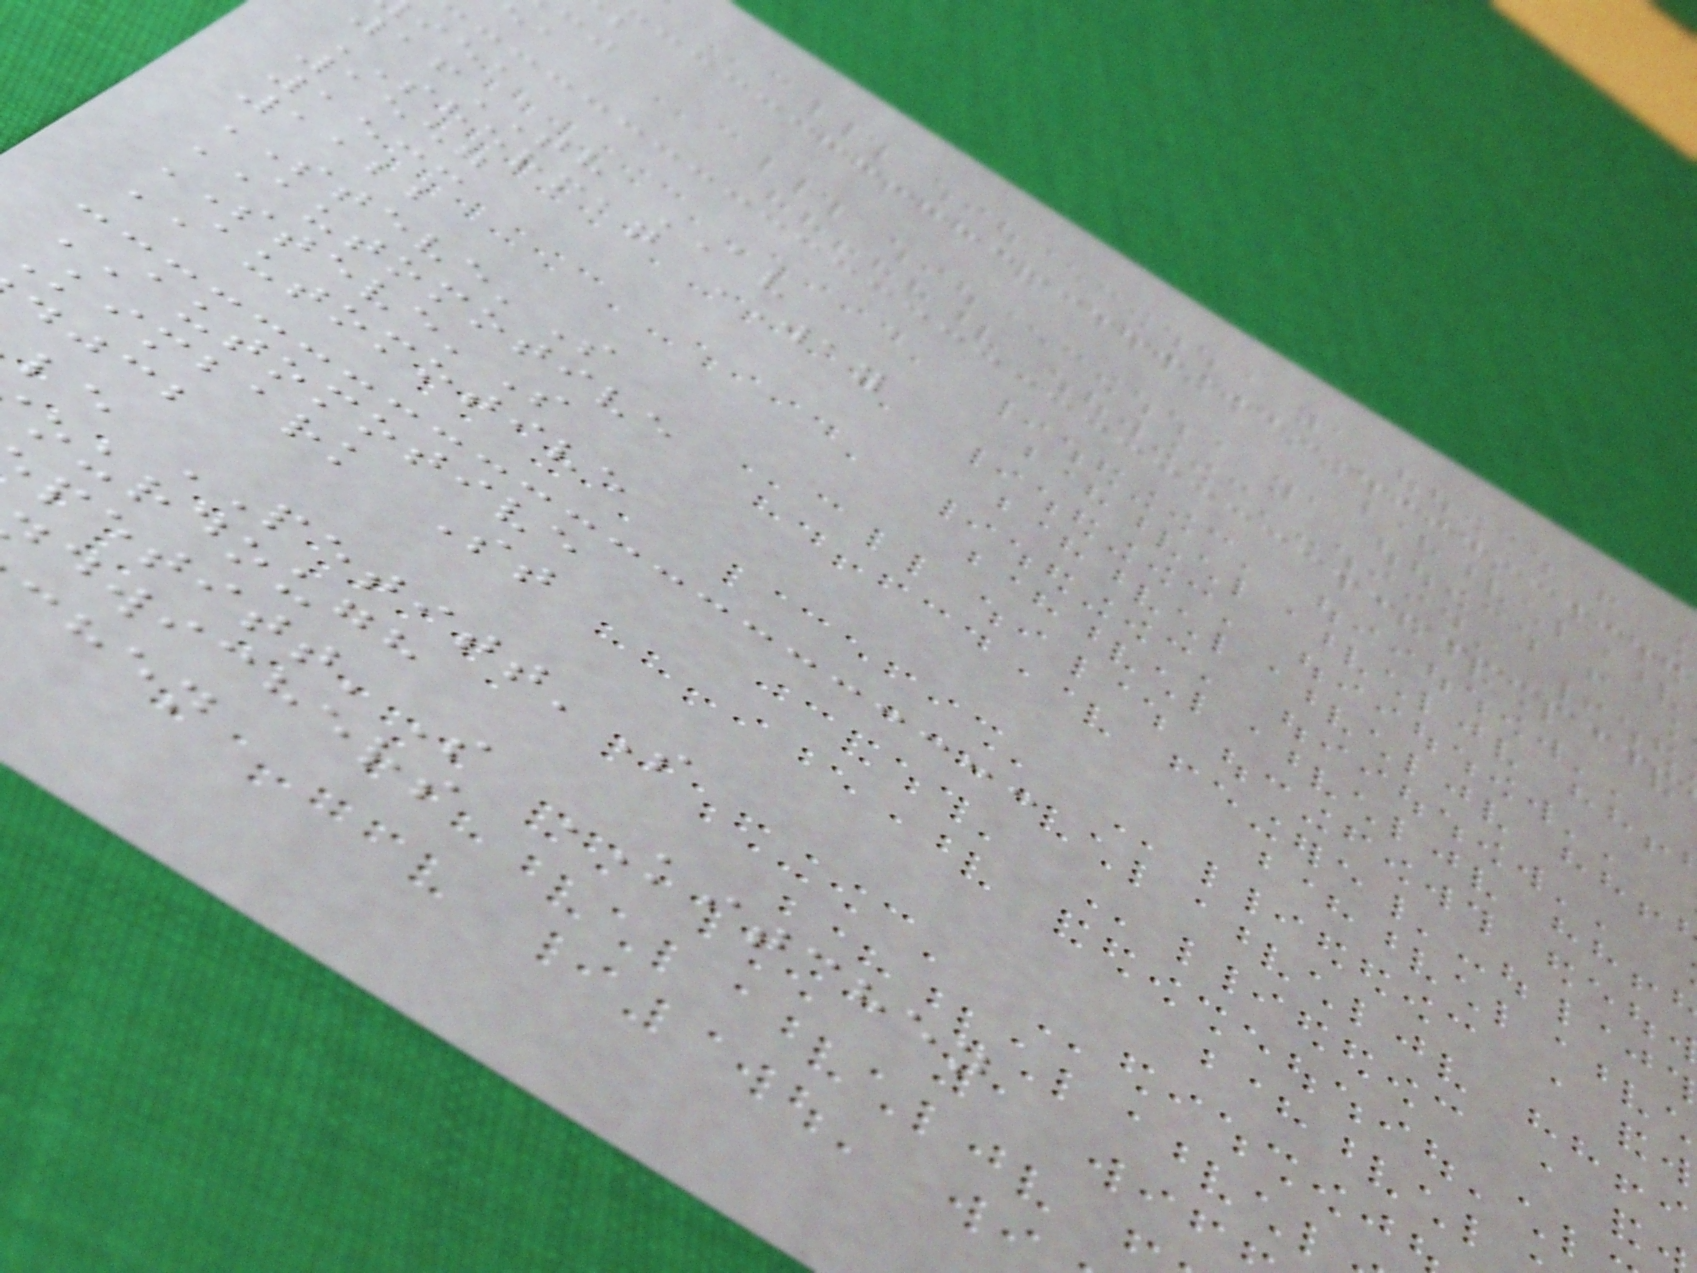16TH AV
SHERMAN WAY
1557
1533
1122
STEVE'S
AUTOMOTIVE
STEVE'S
AUTOMOTIVE
AUTOMOTIVE
Kimbark St
djcb
le PETITT'S
ourdough
'S KITCHEN
dwichers
chen
